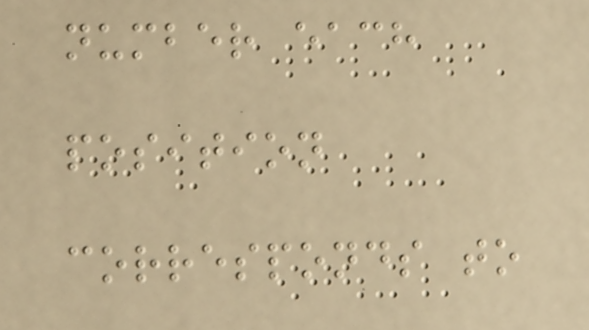number each
position
corresponds to
